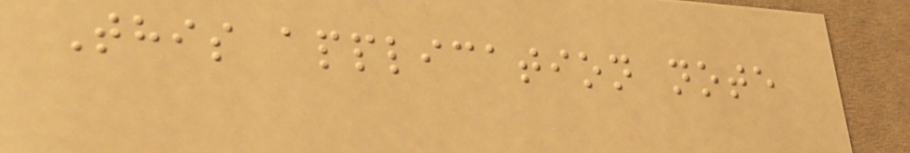This application note
